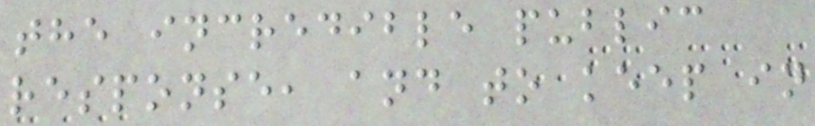the incredible public
response, and to keep in
